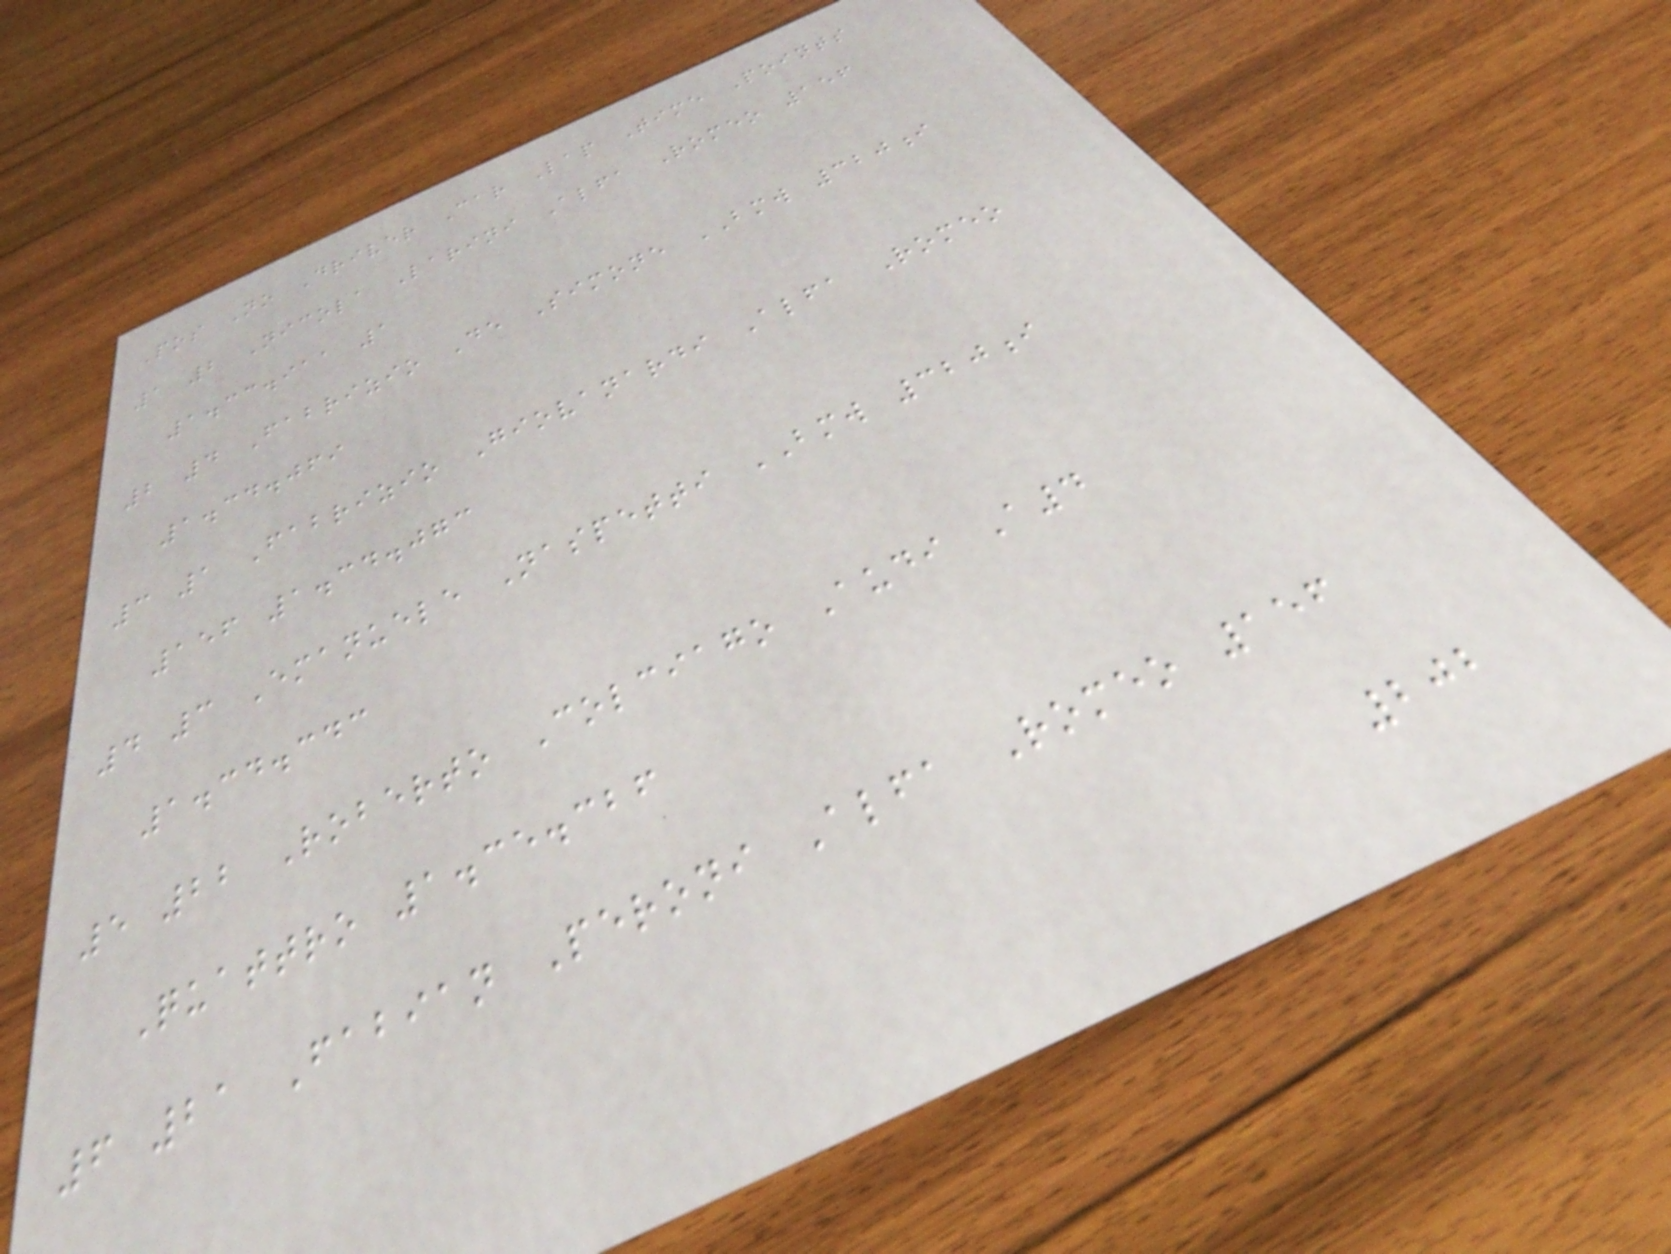Pos No Driver Car Lap Time Points
1 2 Nicola Larini Alfa Romeo 156
1.33.911 1
2 4 Fabrizio De Simone BMW 320i
1.34.069
3 1 Fabrizio Giovanardi Alfa Romeo
156 1.34.073
4 3 Emanuele Naspetti BMW 320i
1.34.343
5 22 Roberto Colciago Audi A4
Quattro 1.35.326
6 21 Fabian Peroni Alfa Romeo 156
202
